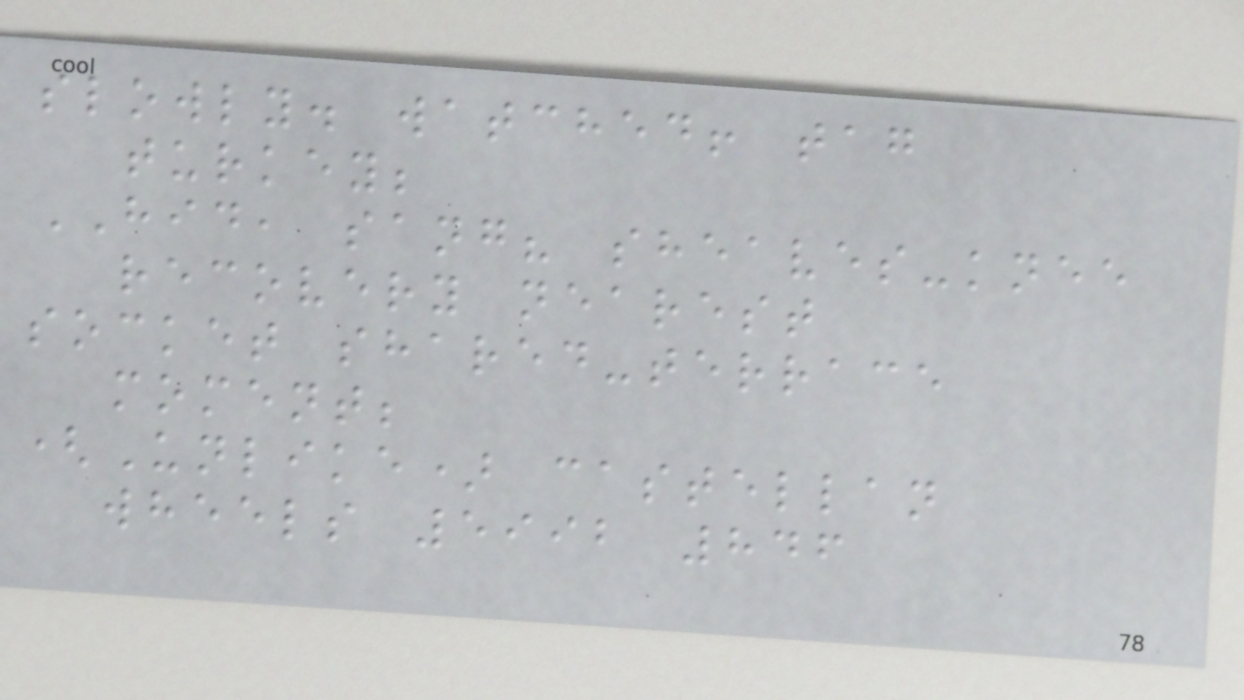slowly. watched! tag
turkey;
HID, sang? sheaves-knee
recovery nearest
socket shared-terrace
moment;
(Unlike) castellan
wheels 5992 846
